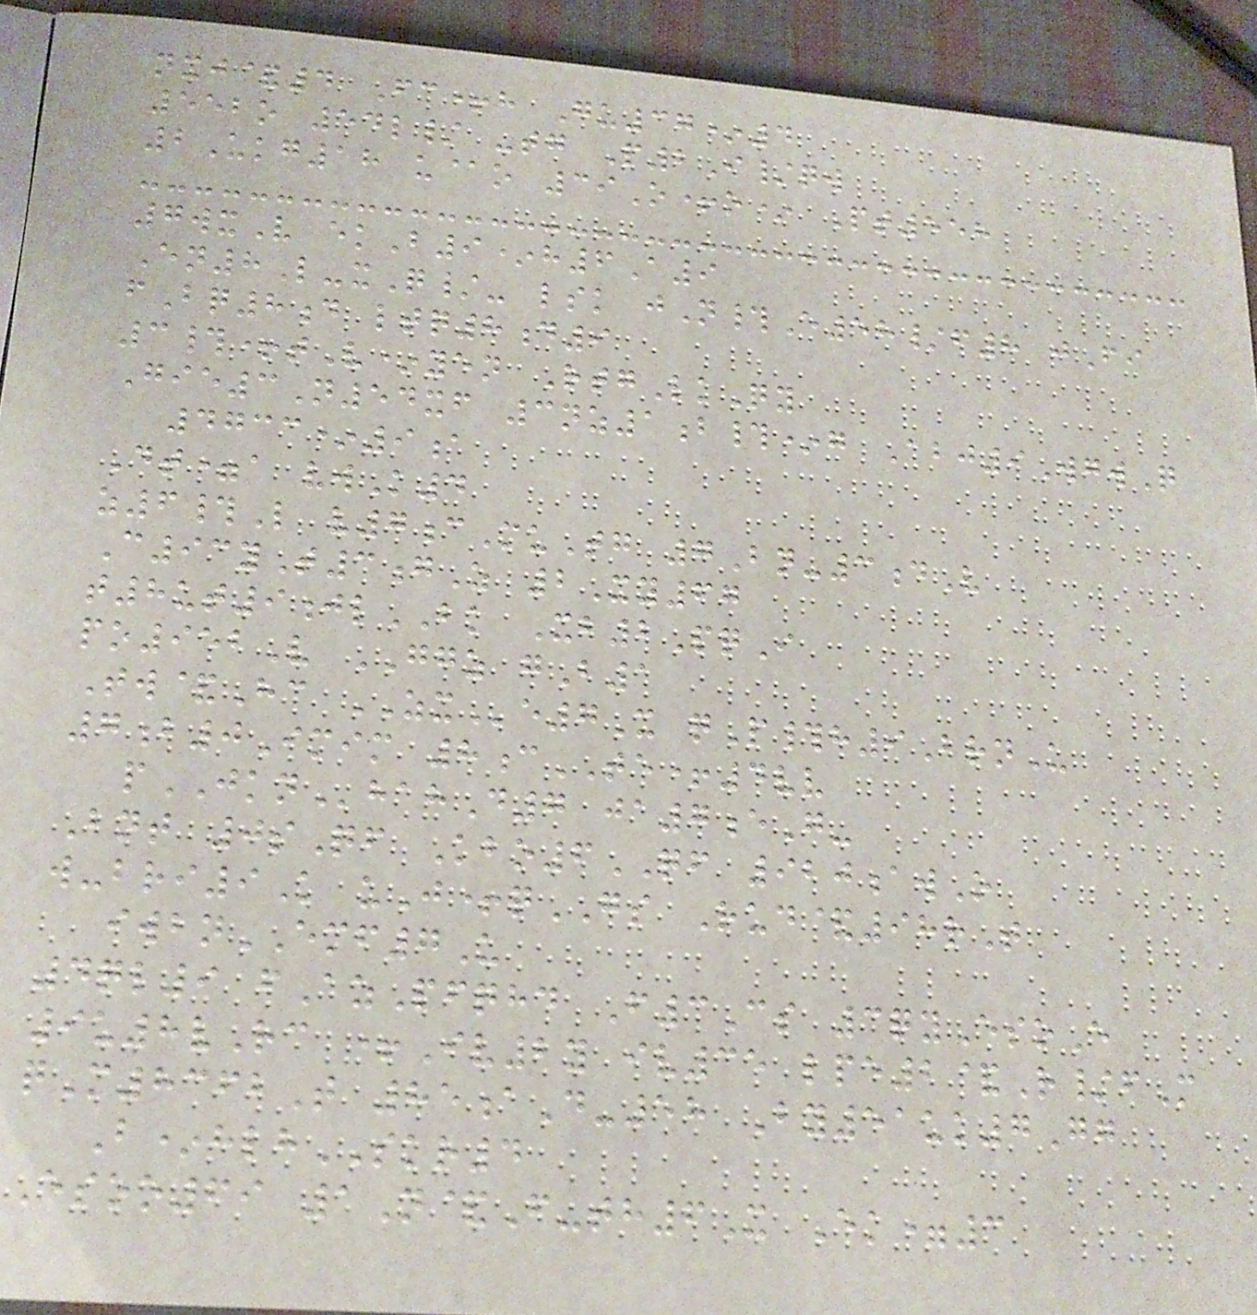nxj&4 Fc+h Gu37*4
552o 54l/ -tg P2I/qw
2Ukg18 u@o 39O+o* Pt558
7wxV ekB9*h6A9
En8L-xQ/- lsk jN#E58/f8 jFi
fBq8d ltq8d9
3#+tV*yen RtgLkQy
Gie3N54xf 3nz1b#*g Abj9WgwQ
4733*9a
Dt=a vwK4
z6#L v7cMuTg 7Bn-3dV
C93yT3gZ 2Xy67
t8ut9jlBK Xb2PqI
po952V GGZ gB1
Tw&Hc ZXe7X qP#h9BrnU
7b0Imim 8cTE+4vv
pJKNhahD7 ja7eG-
Bnt 0sQf Kbo6QF 920awO
w-bri9K uJ+qGS Rud&98rT
iwbnEMF7U
4ql9 fAzPfqhd F3Cs 3qyEsoE
9u8vRc +Iv2y iv35 lpe2&R/fM
qM8362T 85aD-58 By51uk7Gg
B*hlhSKR4
Esoo69 1N&F-th6X Ek=3
